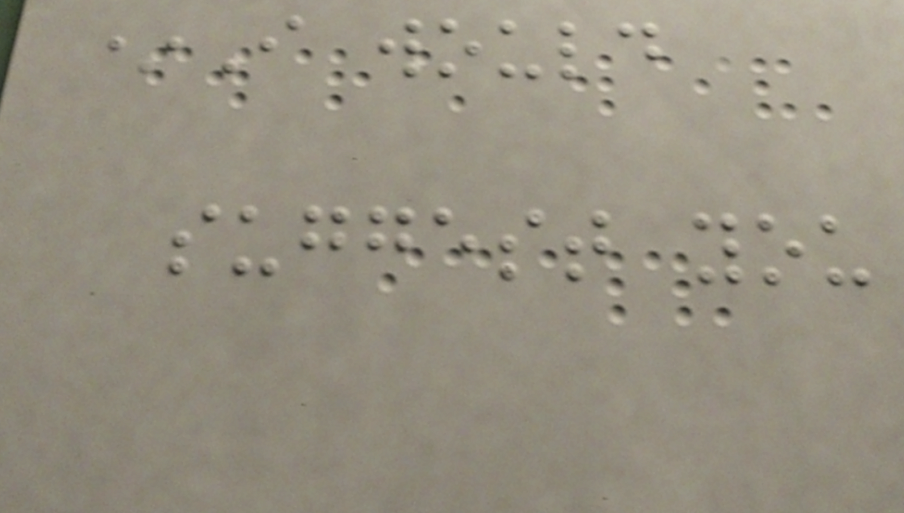*I would
suggest you
